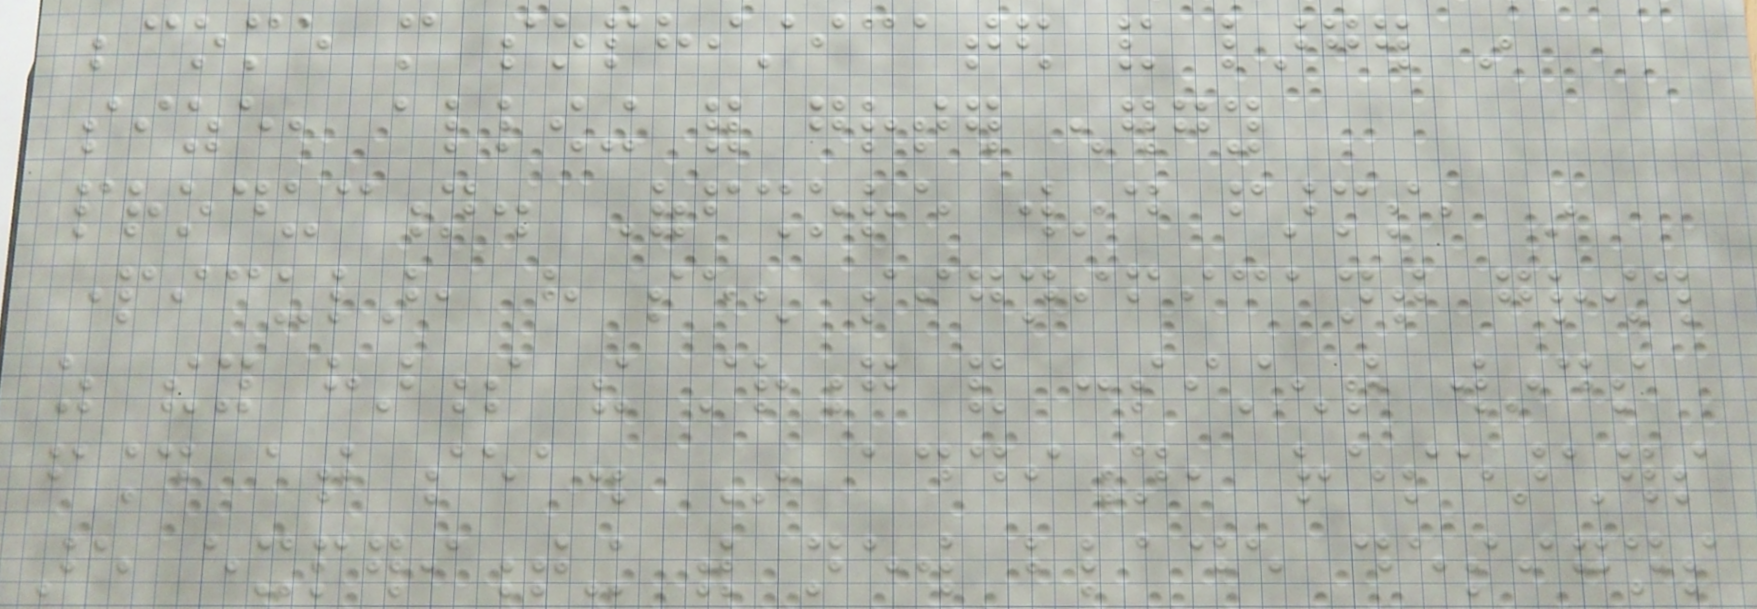become more sophisticated and larger in
size, allowing for greater energy
production. Offshore wind farms, in
particular, have seen significant growth
as they harness the strong and consistent winds
found at sea. In addition, researchers
are experimenting with new blade designs
